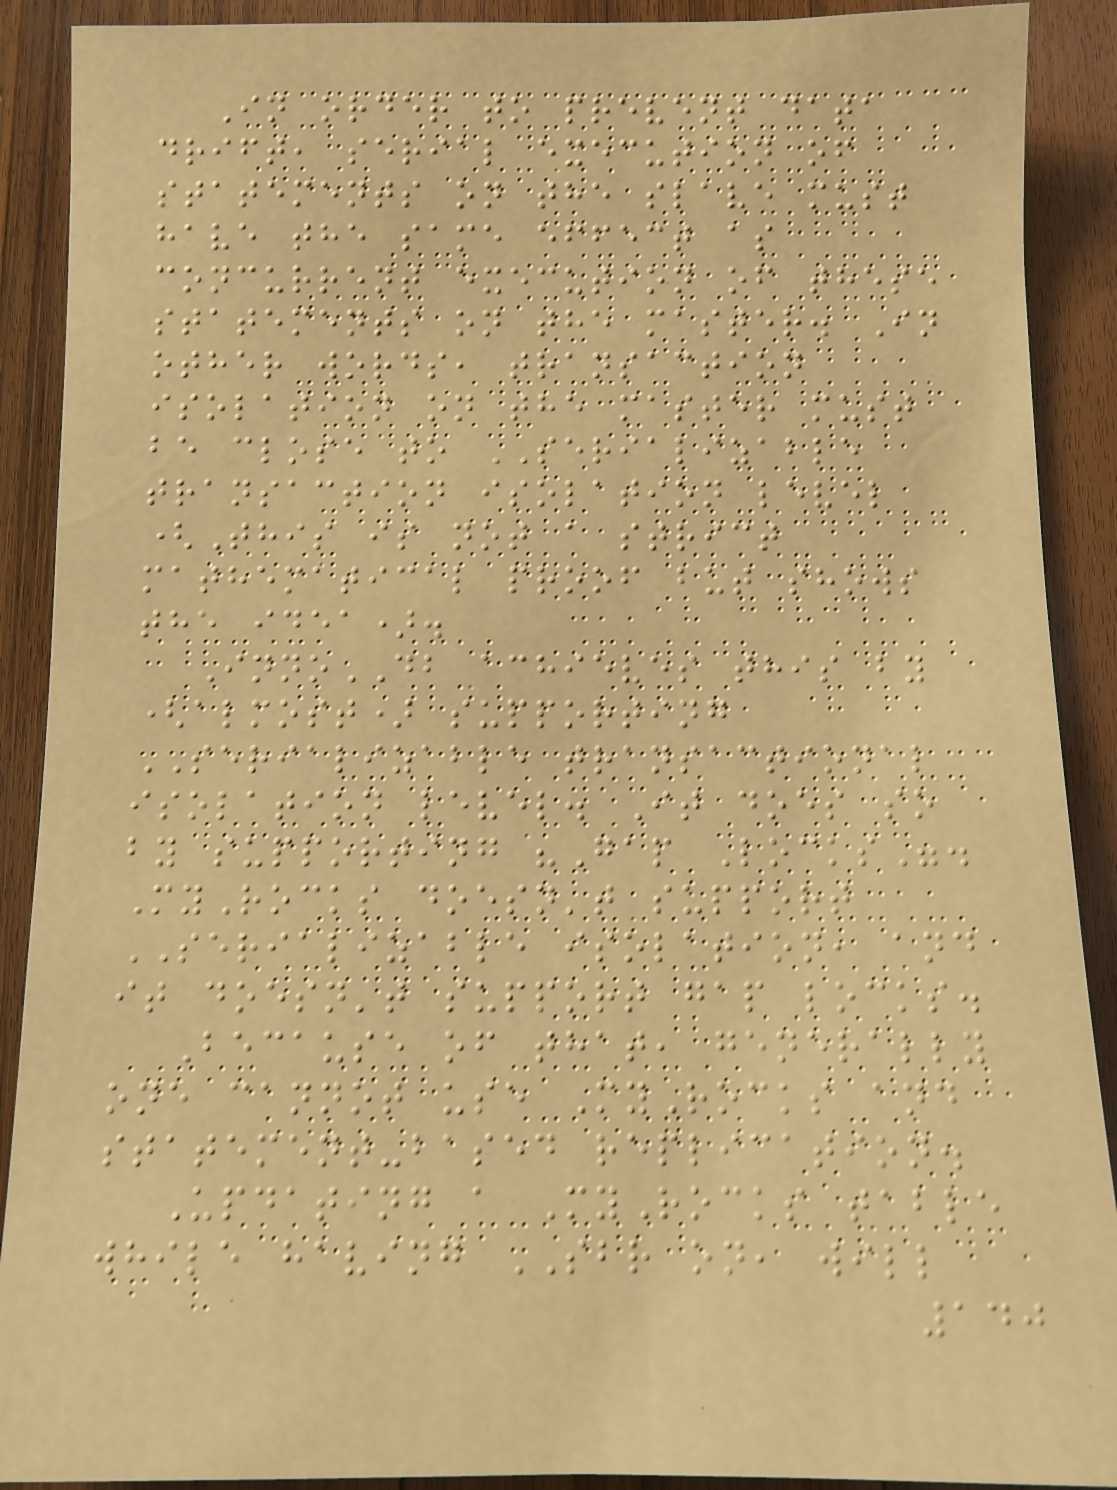In order to prevent data
drift, serial execution of
statements on the slave must
have the same effect as
concurrent execution of these
statements on the master. In
other words, transaction
isolation on the master must
be close to SERIALIZABLE
transaction isolation level
(This is not a strict
mathematical proof but shows
the idea).
InnoDB achieves this by
(almost) supporting
SERIALIZABLE transactional
isolation level. It does so
by supporting "Gap Locks".
MyRocks doesn't support
SERIALIZABLE isolation, and
it doesn't support gap locks.
Because of that, generally
one cannot use MyRocks and
statement-based replication.
Updating a MyRocks table
while having SBR on, will
140
